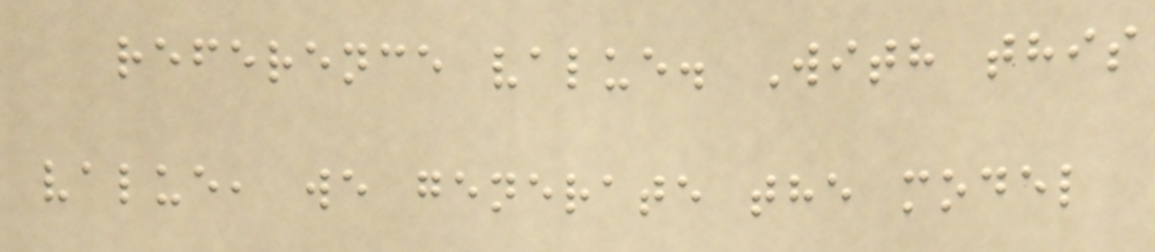reference value. With this
value, we generate the model
